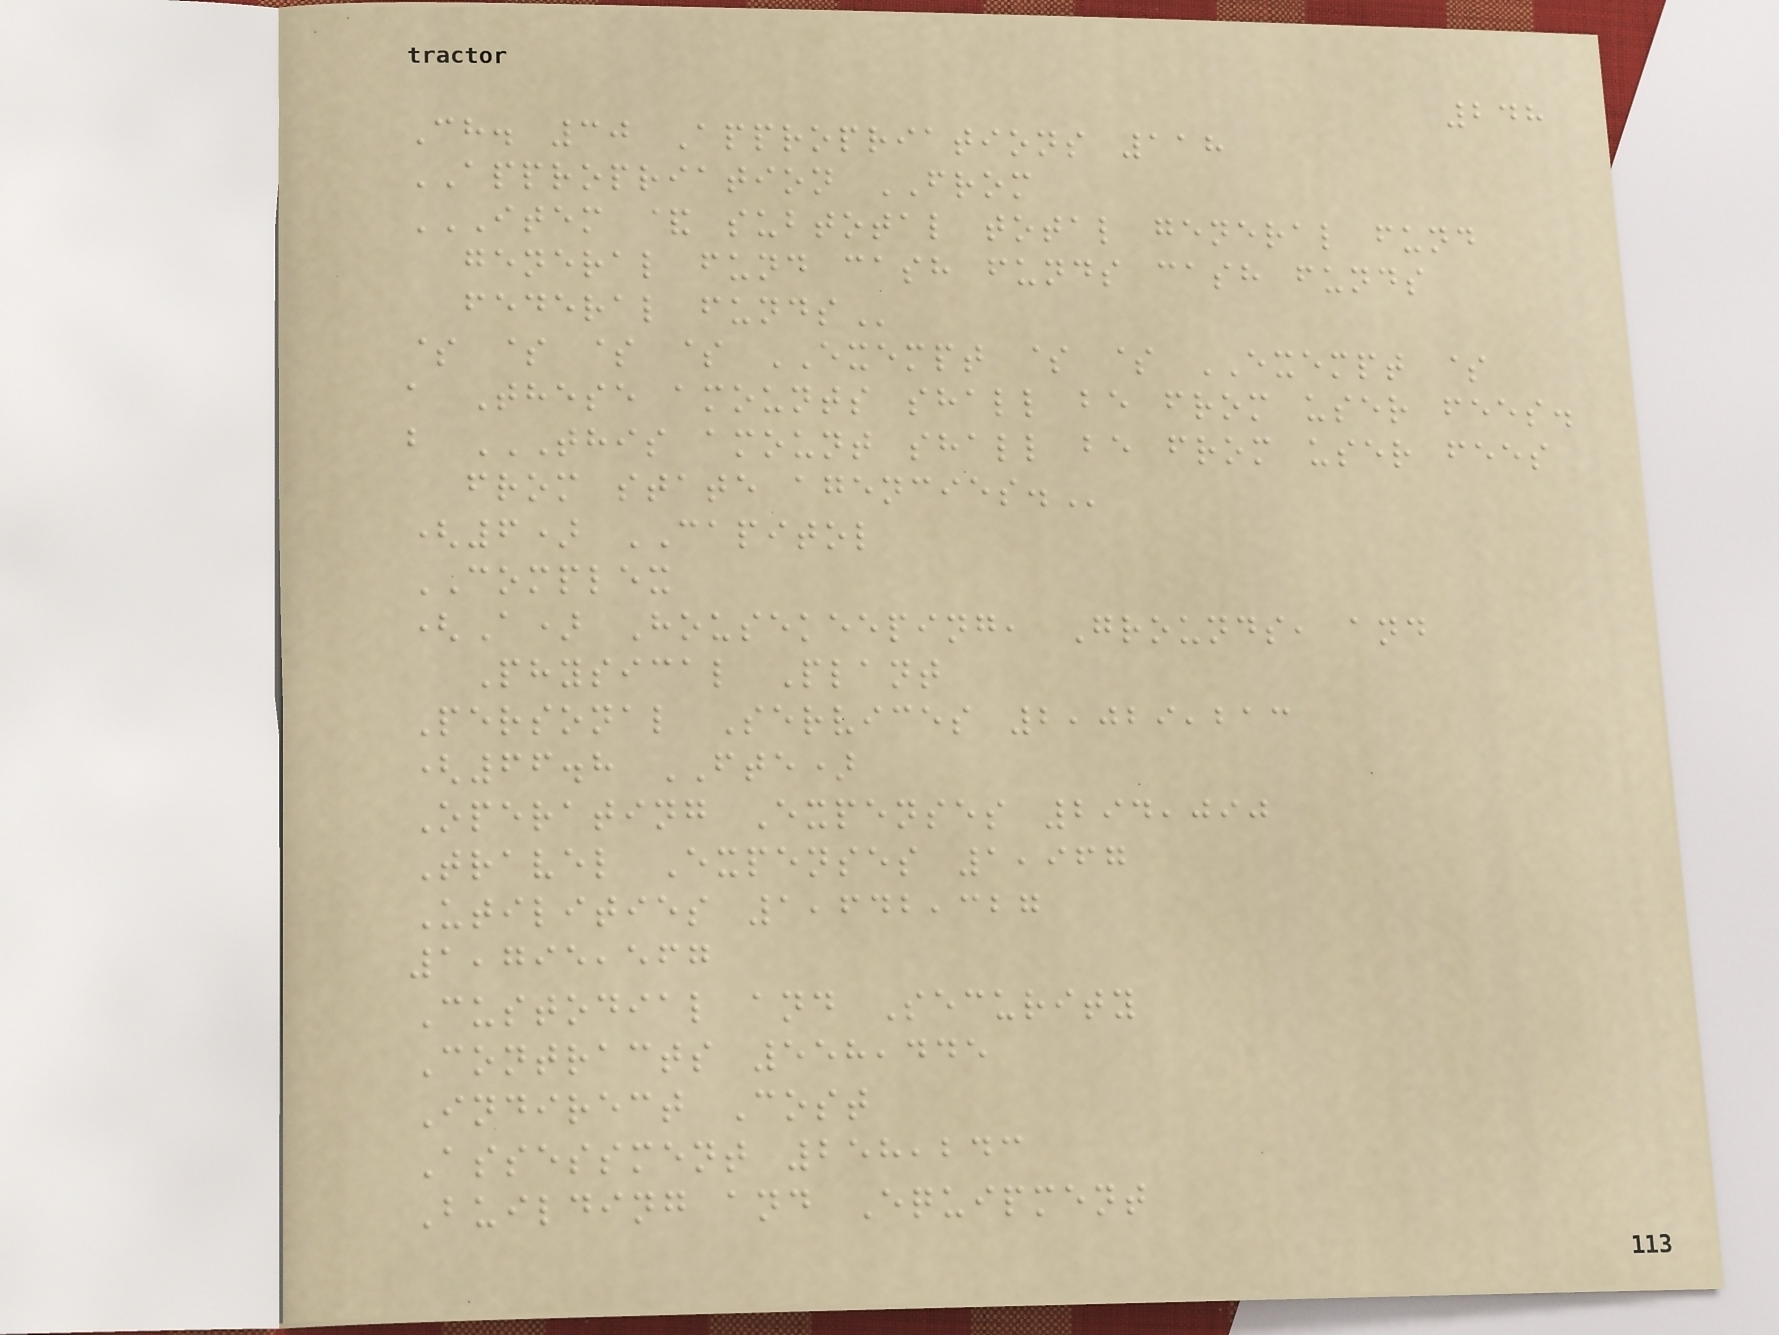248
Ch. 30 Appropriations 118
APPROPRIATION FROM
ITEM & SUBTOTAL TOTAL GENERAL FUND
GENERAL FUND CASH FUNDS CASH FUNDS
FEDERAL FUNDS
$ $ $ $ EXEMPT $ $ EXEMPT $
a These amounts shall be from user fees.
b THIS AMOUNT SHALL BE FROM USER FEES
FROM STATE AGENCIES.
(6) CAPITOL
COMPLEX
(A) Housekeeping, Grounds, and
Physical Plant
Personal Services 2,029,213
(66.8 FTE)
Operating Expenses 294,090
Travel Expenses 1,967
Utilities 1,642,327
1,795,567
Custodial and Security
Contracts 558,445
Indirect Cost
Assessment 258,243
Building and Equipment
